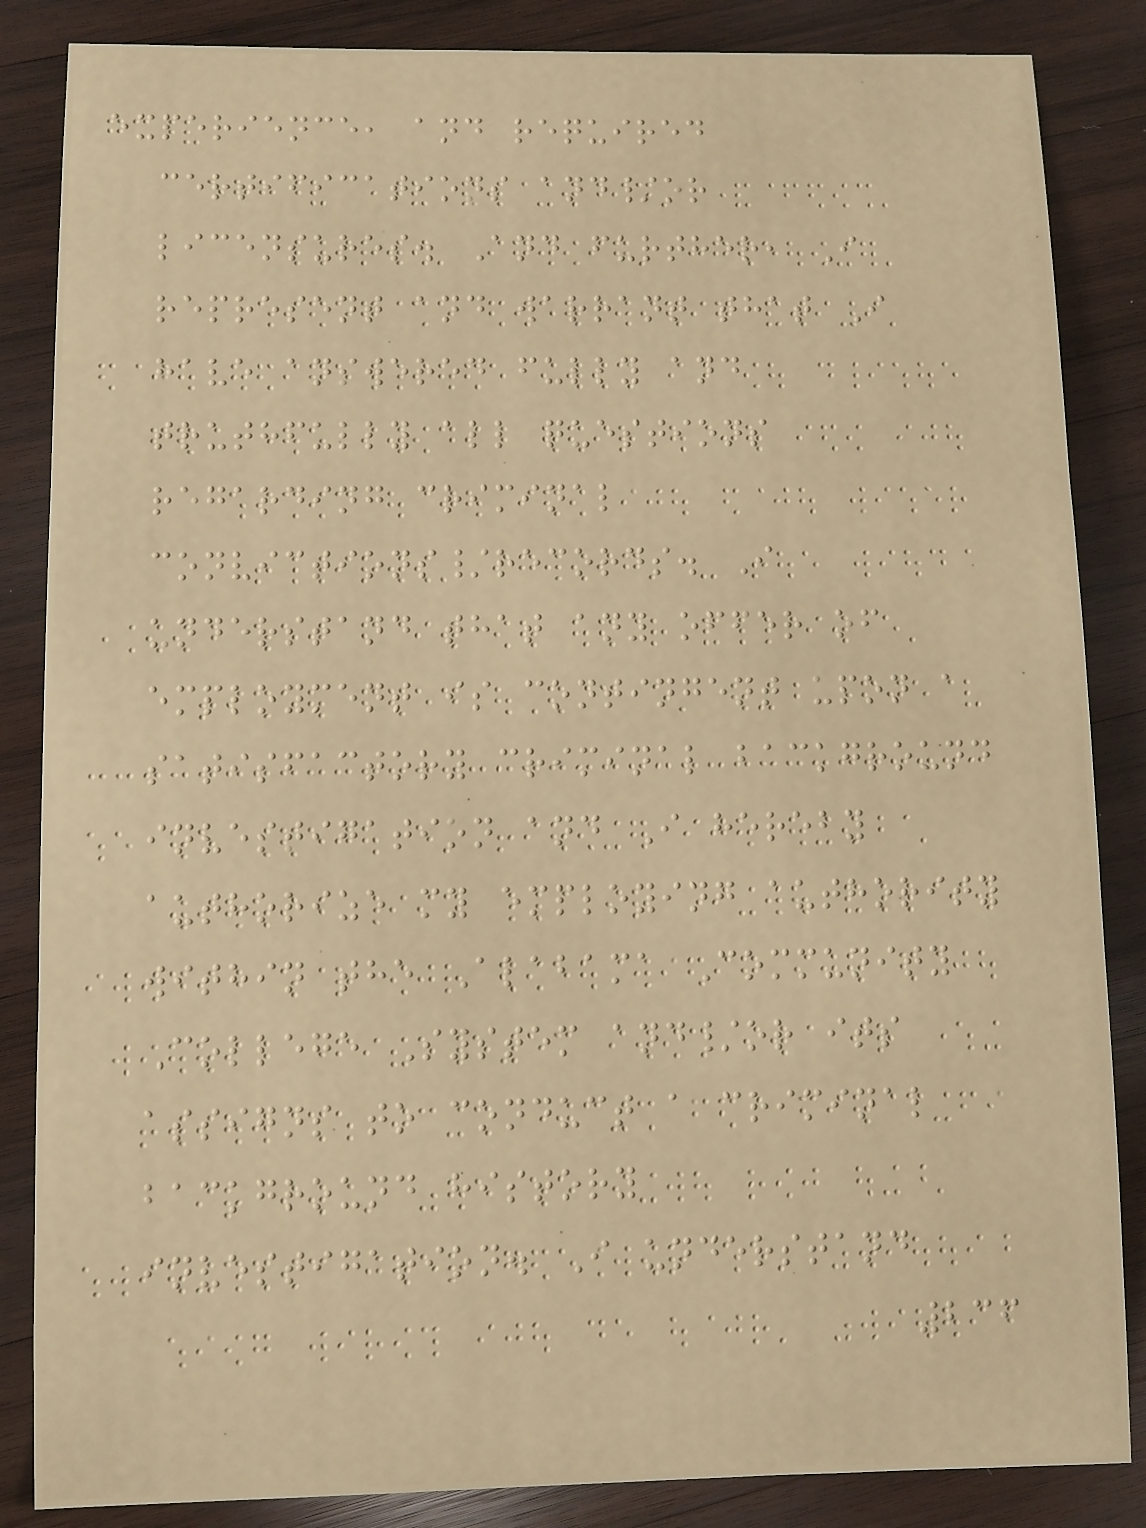experience, and required
certifications and/or
licensures. And further, I
represent and warrant that I
have answered fully and
truthfully all questions
regarding criminal
convictions/records. I
understand that any offer of
employment is contingent upon a
satisfactory criminal background
investigation and I hereby
authorize my employing authority
within the Alabama Community
College System and/or its
assigns to conduct a criminal
background history
investigation. I understand
236
